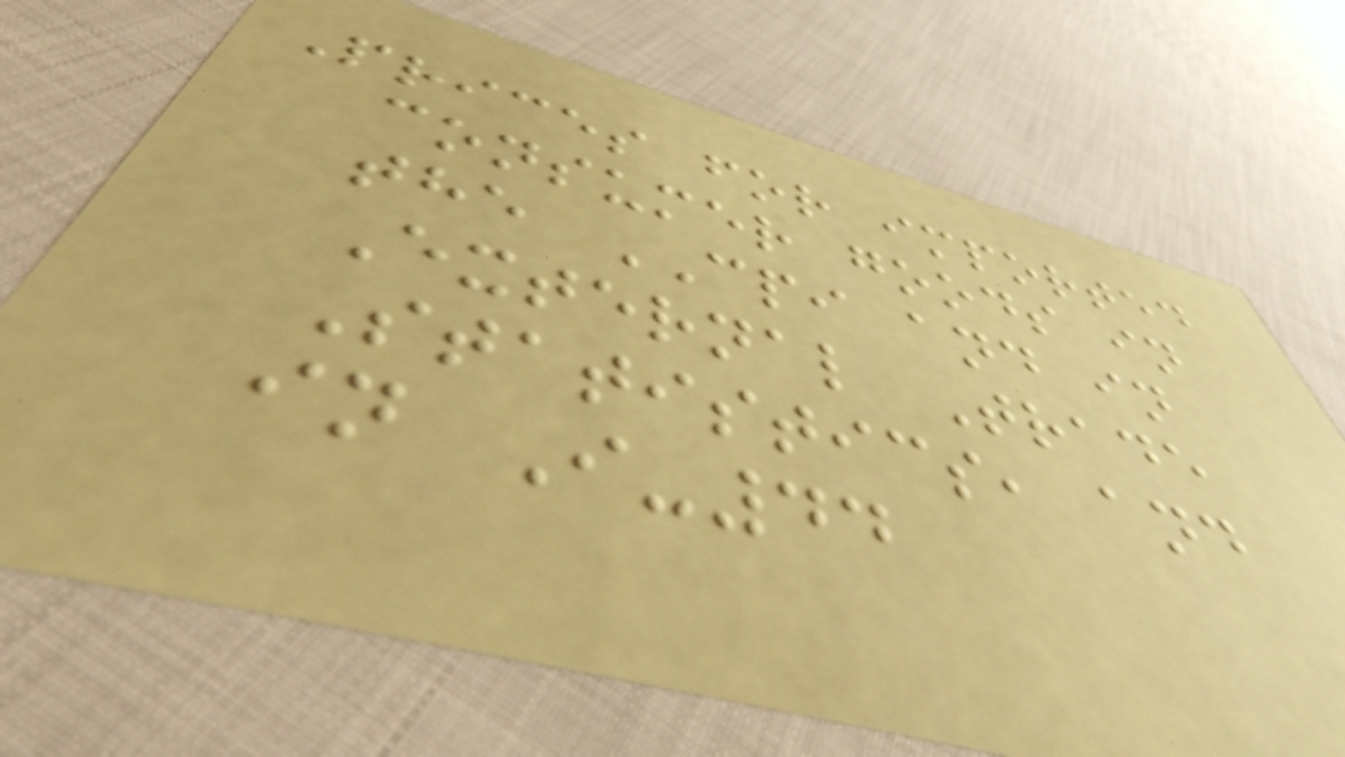Prices for imported
consumer goods in
the CPI and in
External Trade
Statistics, and
in I-44
